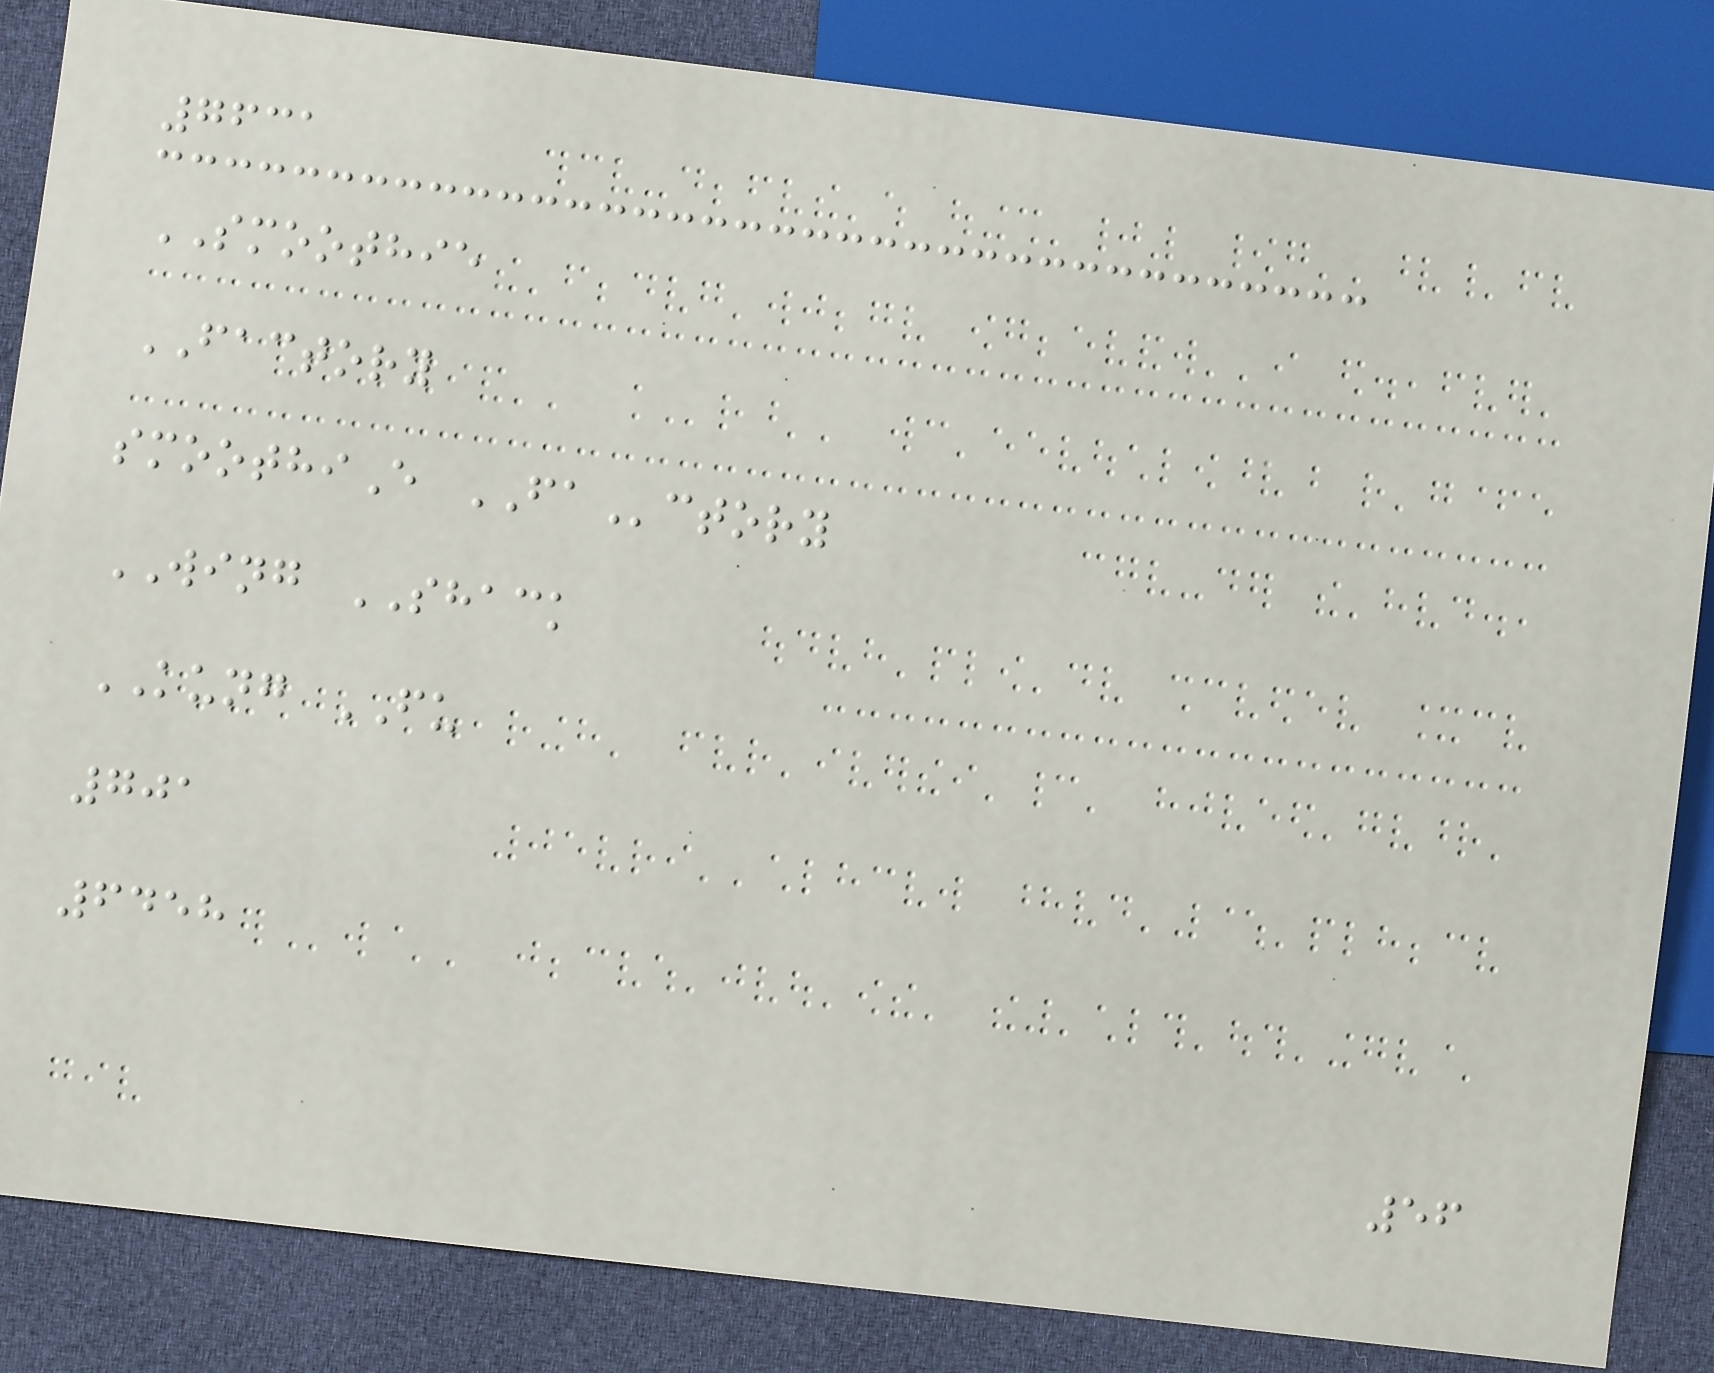7631
SMOOTHIE
FACTORY
smoothiE FActory
WING SHACK
KUNG FU
701
6458
56
